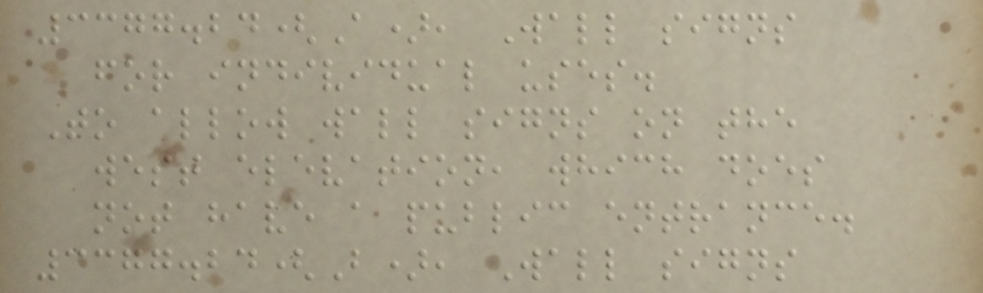3377.24(A), Wall signs
for individual uses.
To allow wall signs on the
west elevation, which does
not have a public entrance.
3377.24(B), Wall signs
